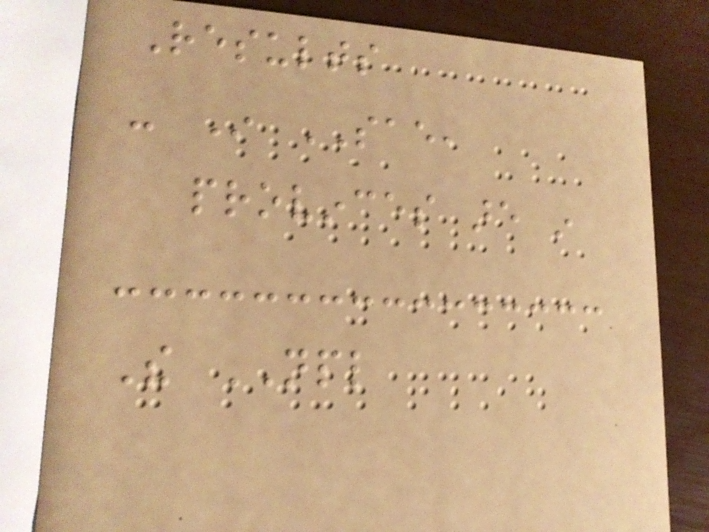Results
- In SAE,
provinces are in
The NPL
